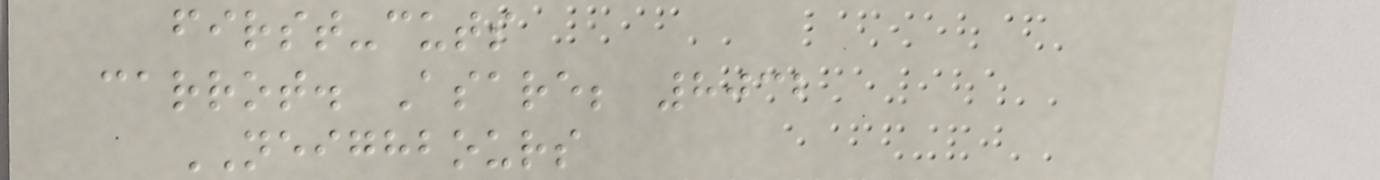first-cuts
carrot. Asare; 8032
NEIGHBOURS
